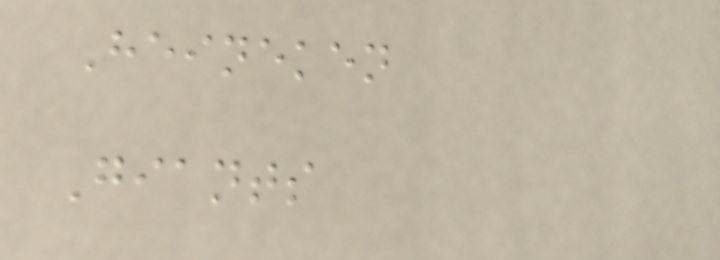Heineken
Giants
